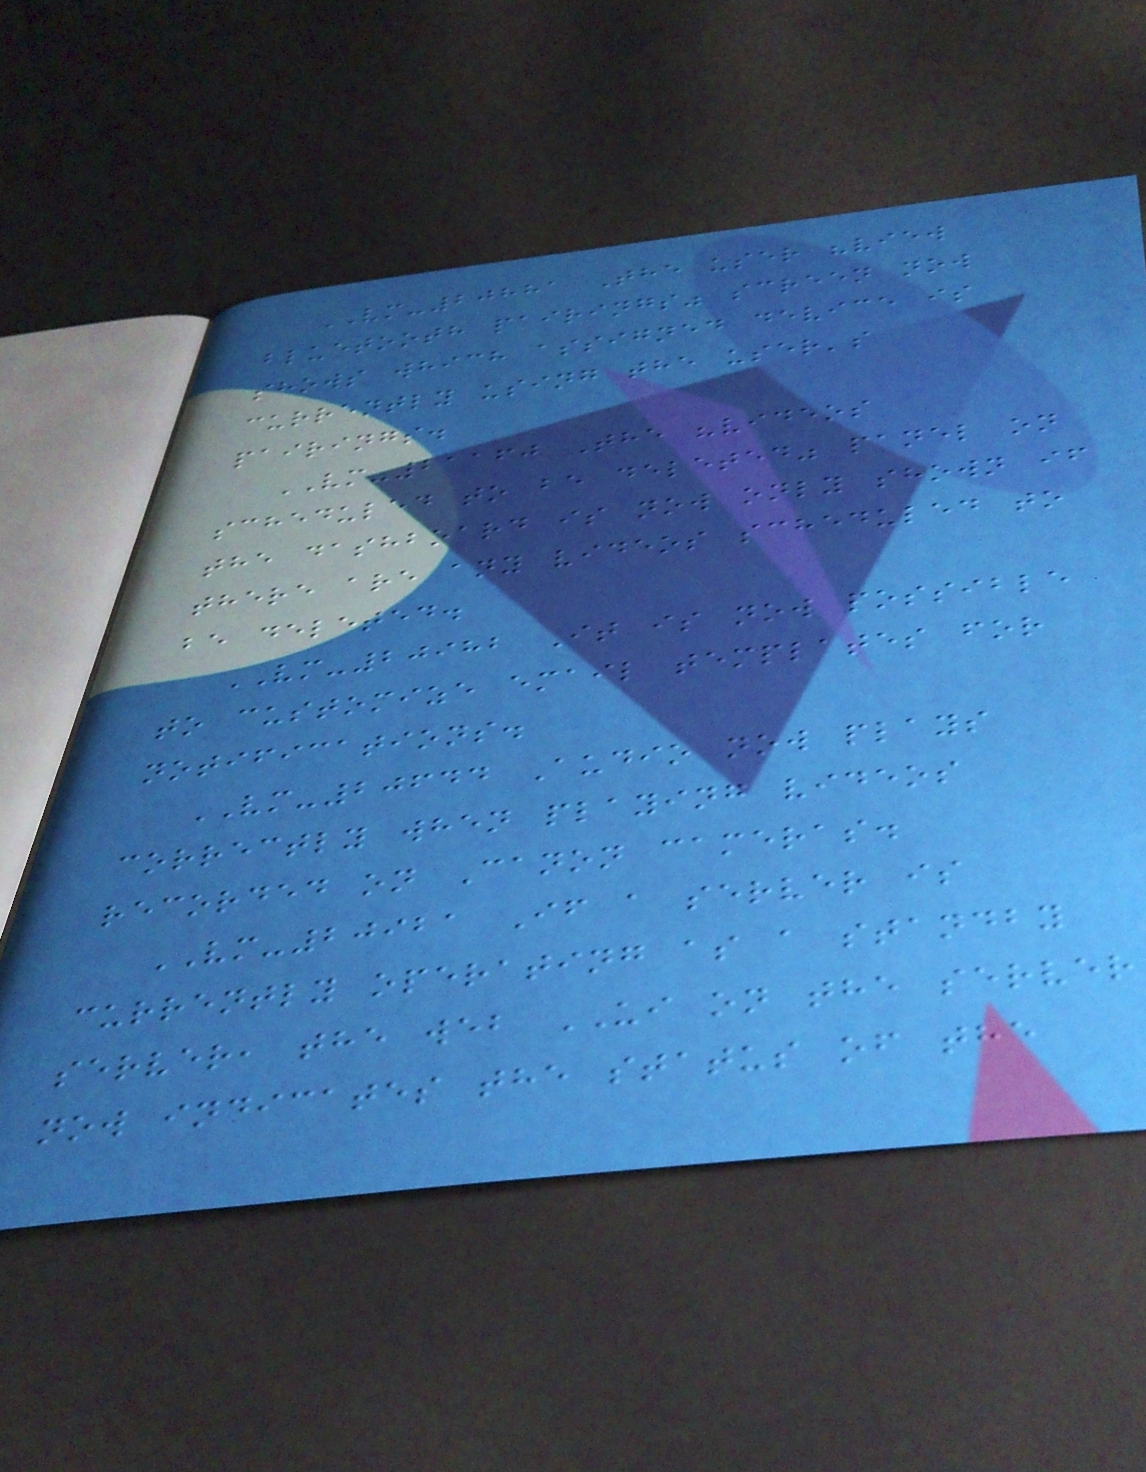VM-20881 The user "view
bluetooth pairings" screen now
shows which assigned device is
currently using the user's
pairings.
VM-21160 The "videos
scheduled to be deleted" panel on
the dashboard is now only shown if
there are any videos scheduled to
be deleted.
VM-20982 It is now possible
to customize email templates for
notifications.
VM-20644 Audio now plays
correctly when playing videos
recorded on Canon cameras.
VM-20921 If a server is
currently operating as a standby
server, the web UI on the server
now indicates the status of the
